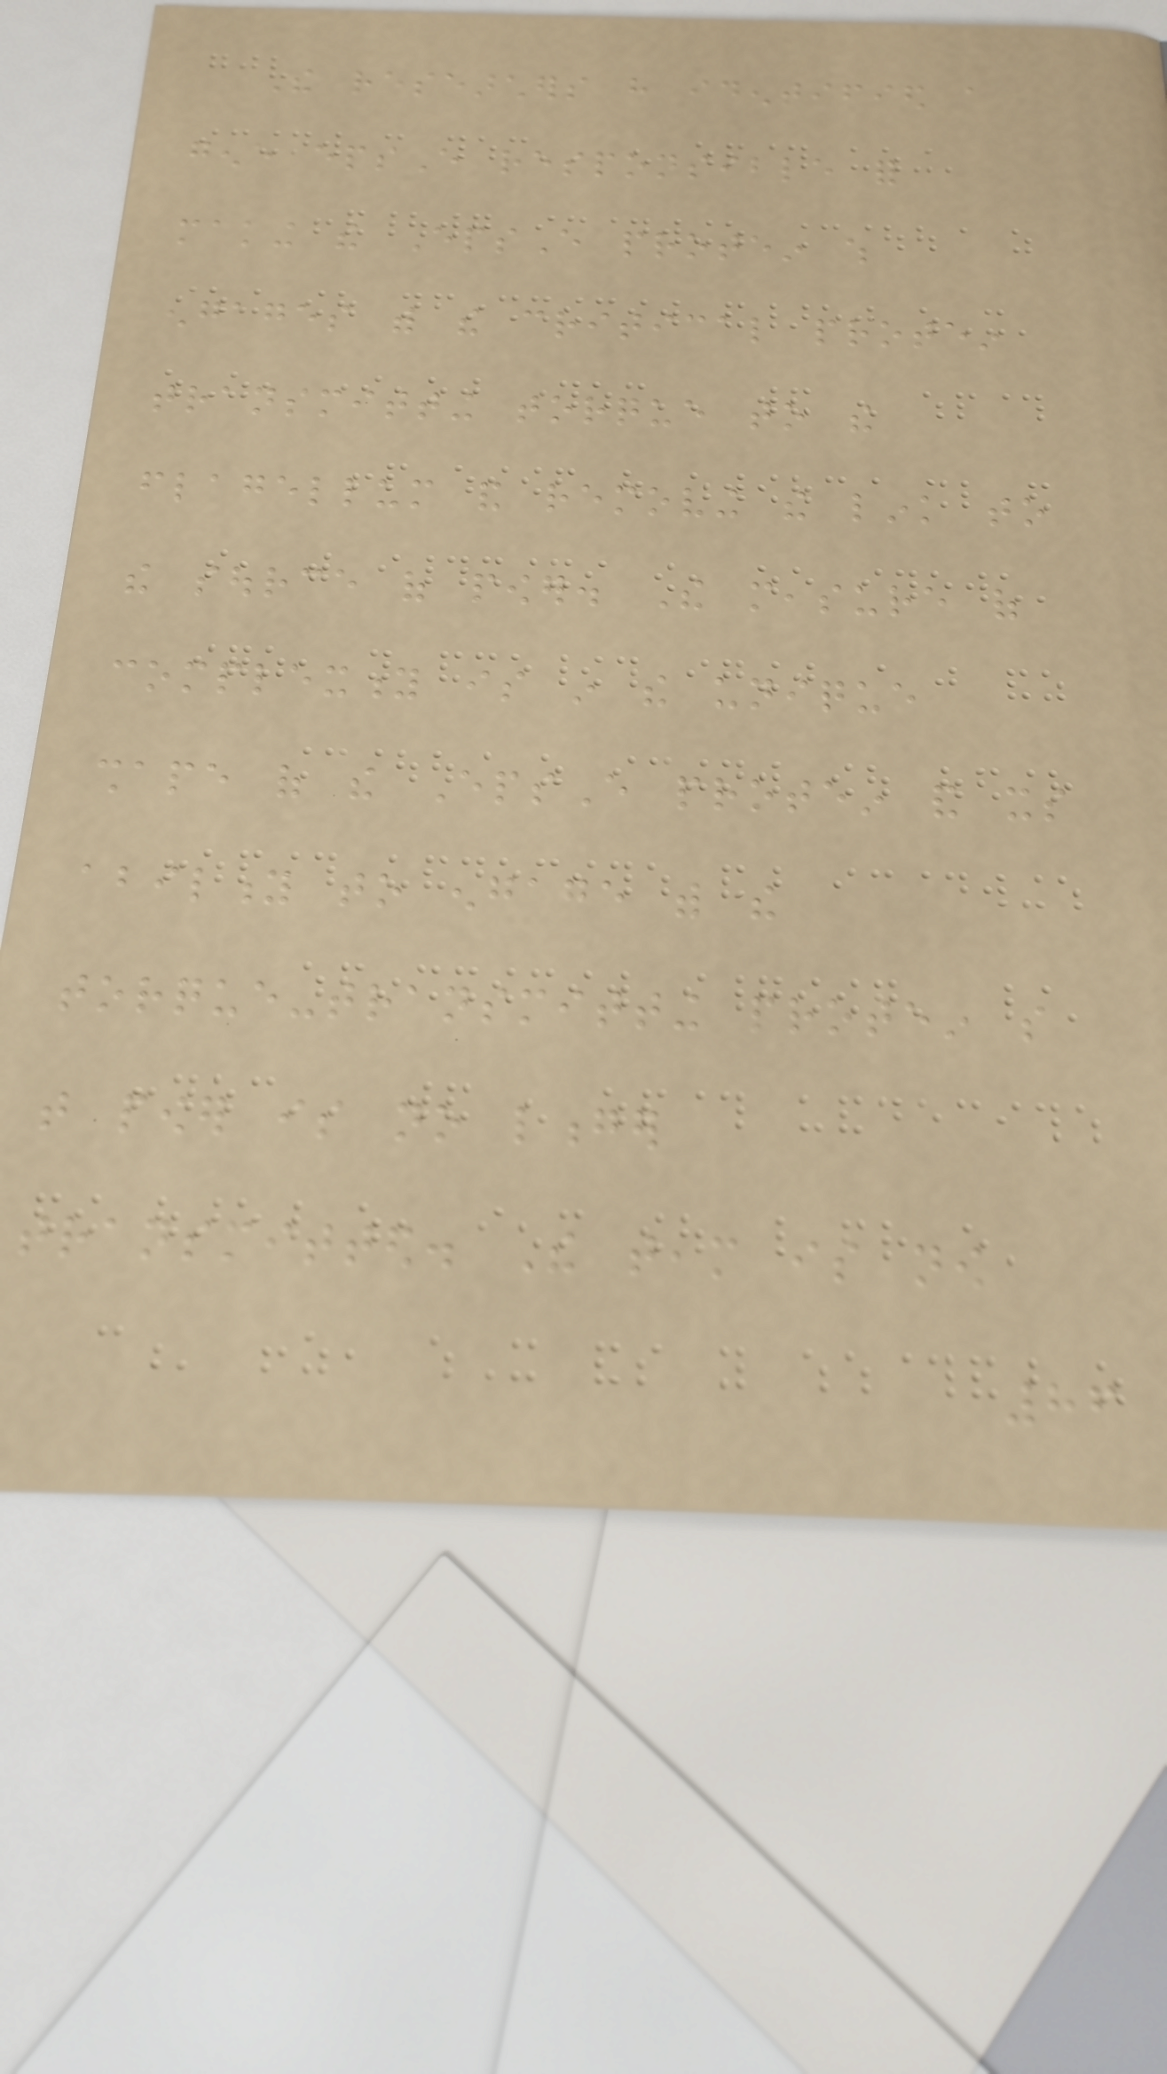The researchers have identified a
gene epsE responsible for
making the EpsE protein which
engages with the critical protein
transmitting torque to the
flagellum and removing the link to
the source of power. The measure of
complexity is in the unique
shape of the EpsE protein and its
ability to engage with the
torque-transmitting protein so
that power is no longer
transmitted. The team is now
86
